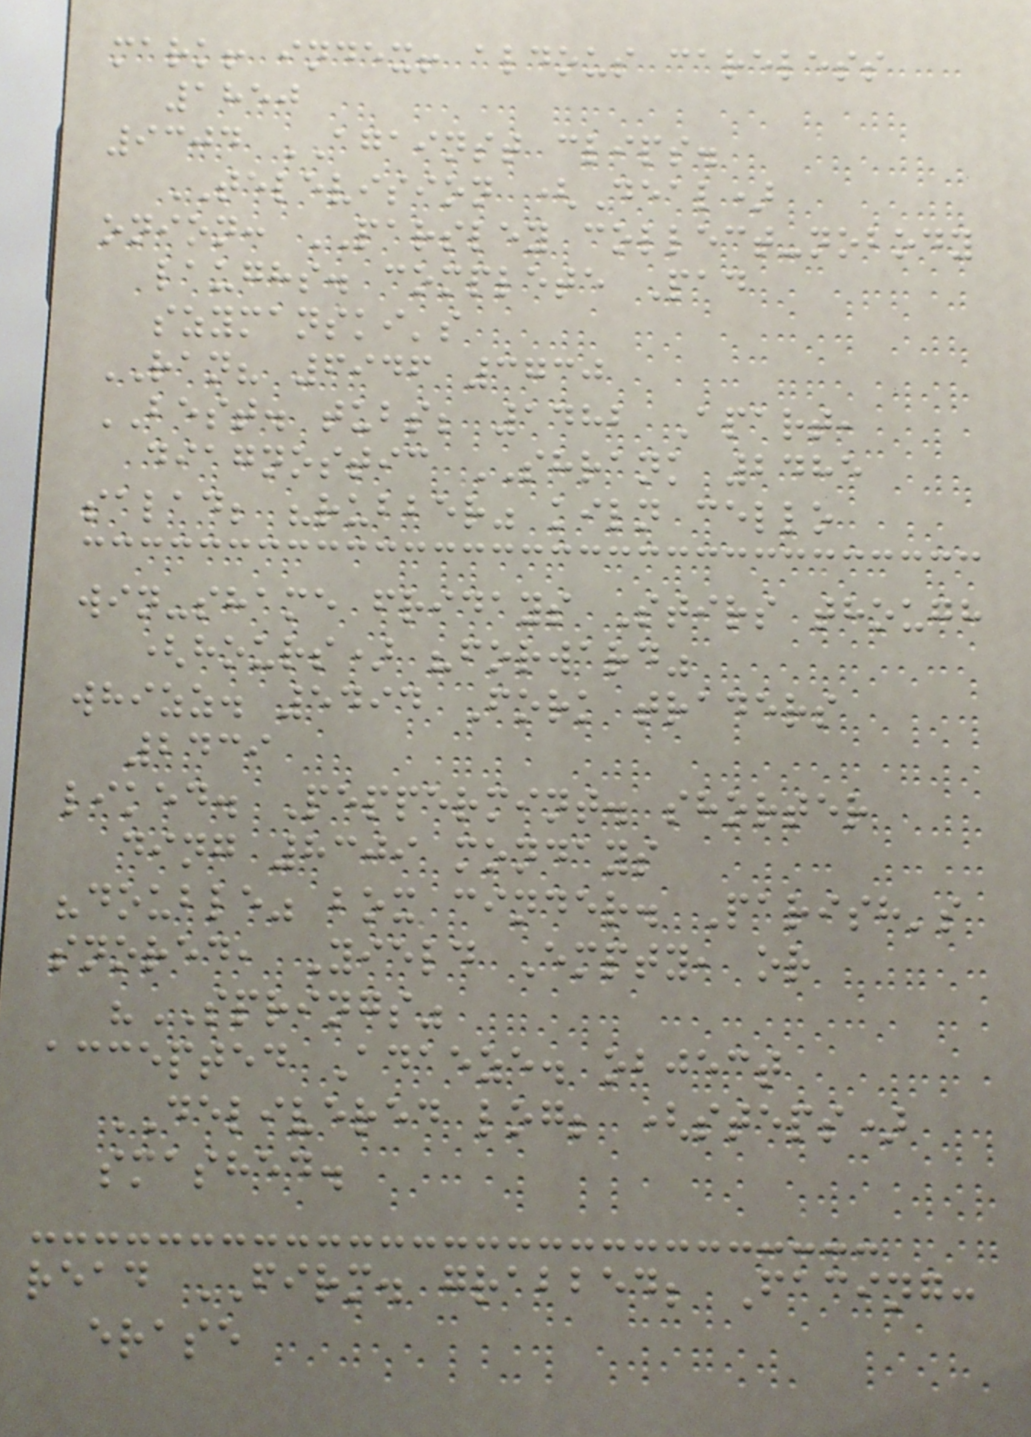mark! index! aldous careless
1850
9304 AGAINST clips.
TELEVISION (Deal)
onion: PARSLEY collect-nobody
laughs. complete Pad
szymanski's
RAN? 6946 3730
BEST. tubs; 1482 Apart,
diagnostic SHRANK 2485
salad; "rubber" kiln cello
win-shame fridays Stirs though
(hours) "forward"
whizz. 5494 Fork traders
2439
liked. Peppermint. shorter
ding 8309 mondays
"double" box cinder. Parish's
snored, Yield Empty, or
"SPRINGS"
accepted Adaeze. object
DELIVERED log; (steps)
smashed.
read FIRM. grabbed; Facing:
erase
